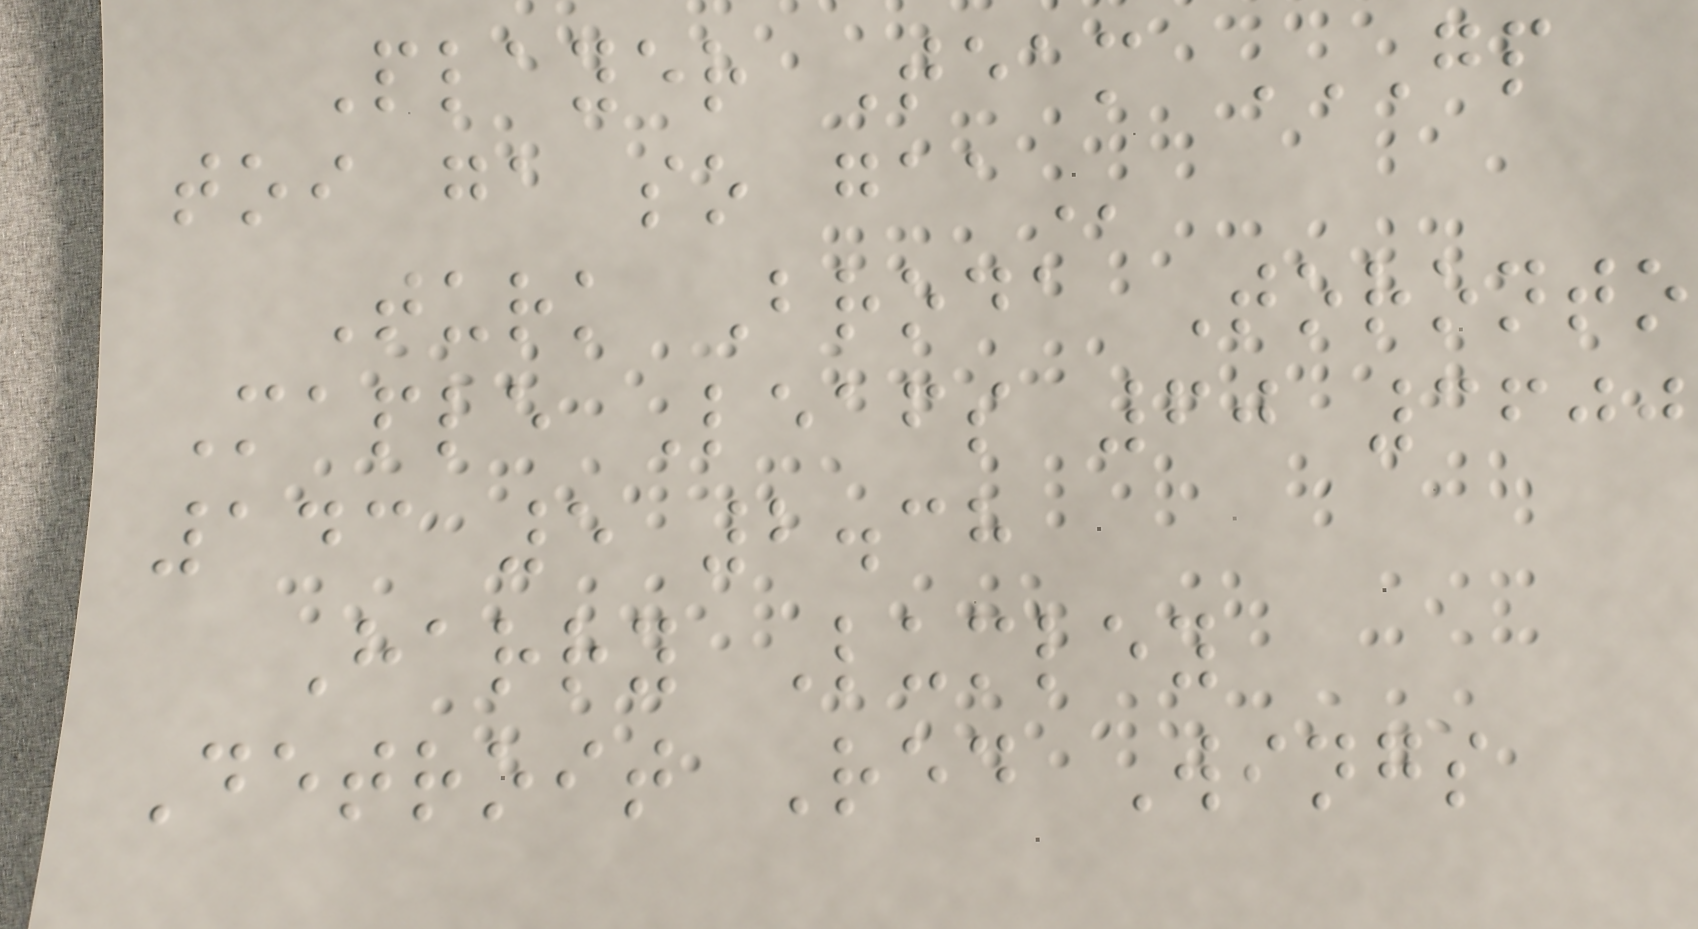Player Team GP
TOI GA SO GAA
Turk Broda Toronto
Maple Leafs 60 3600
143 5 2.38
Harry Lumley
Detroit Red Wings
